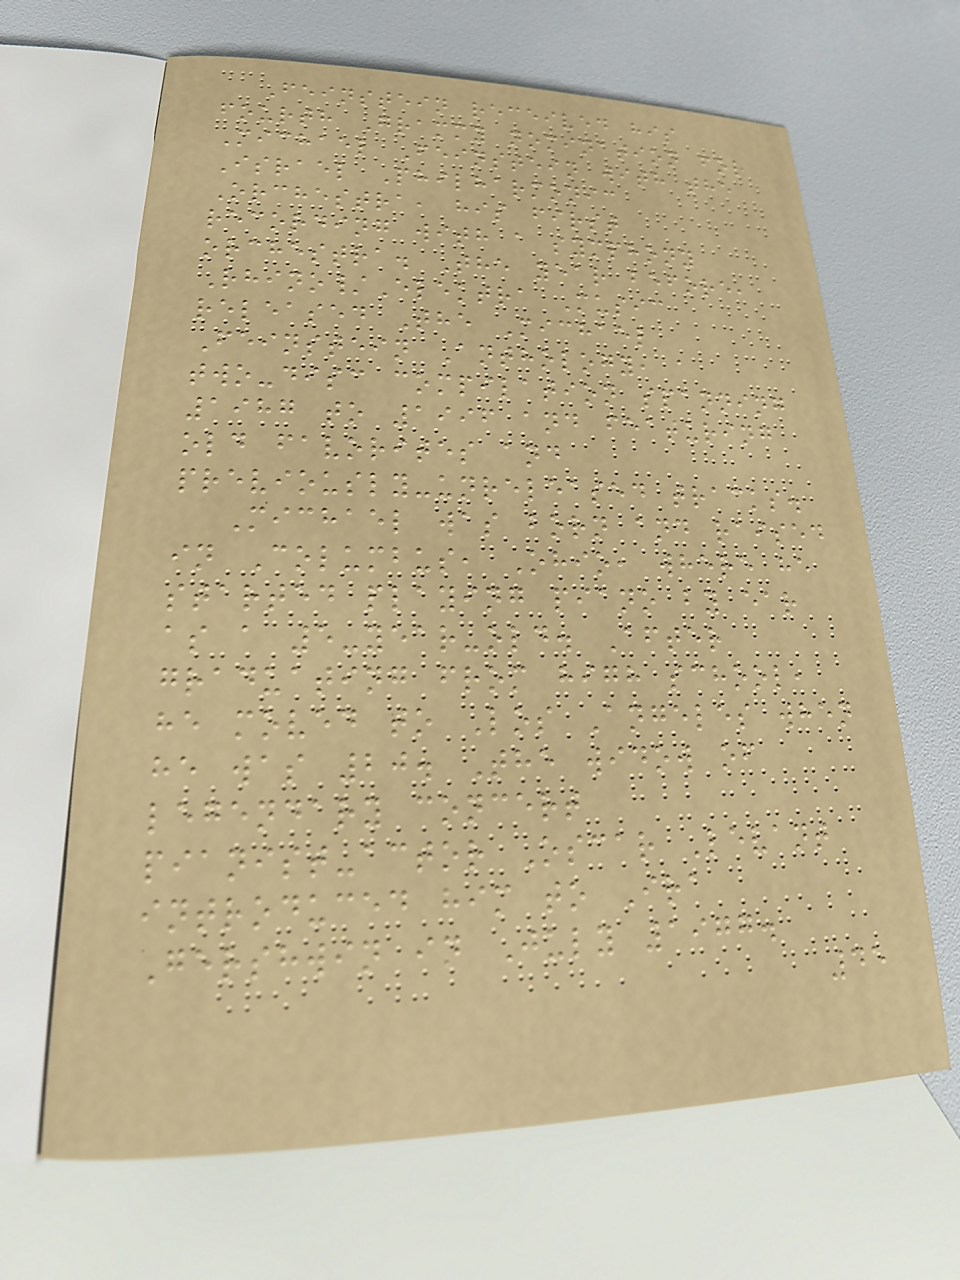Feinstein received his
fourth Grammy nomination for
Michael Feinstein with the
Israel Philharmonic
Orchestra, his first
recording with a symphony
orchestra. The year before,
Rhino/Elektra Music
released The Michael
Feinstein Anthology, a
two-disc compilation spanning
1987 to 1996 and featuring
old favorites and
previously-unreleased tracks.
Michael was born and raised
in Columbus, Ohio, where he
started playing piano by ear
as a 5-year-old. After
graduating from high school,
he moved to Los Angeles when
he was 20. The widow of
legendary concert
pianist-actor Oscar Levant
introduced him to Ira
Gershwin in July 1977.
45
